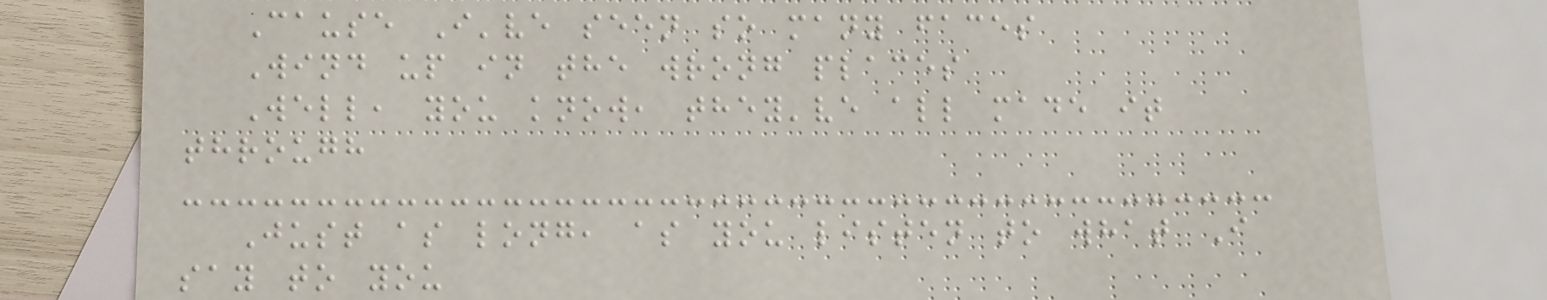Cause I've seen so many faces
Wind up in the wrong places
Well, you know, they've all made it
through
Just as long, as you listen to what I
say to you
